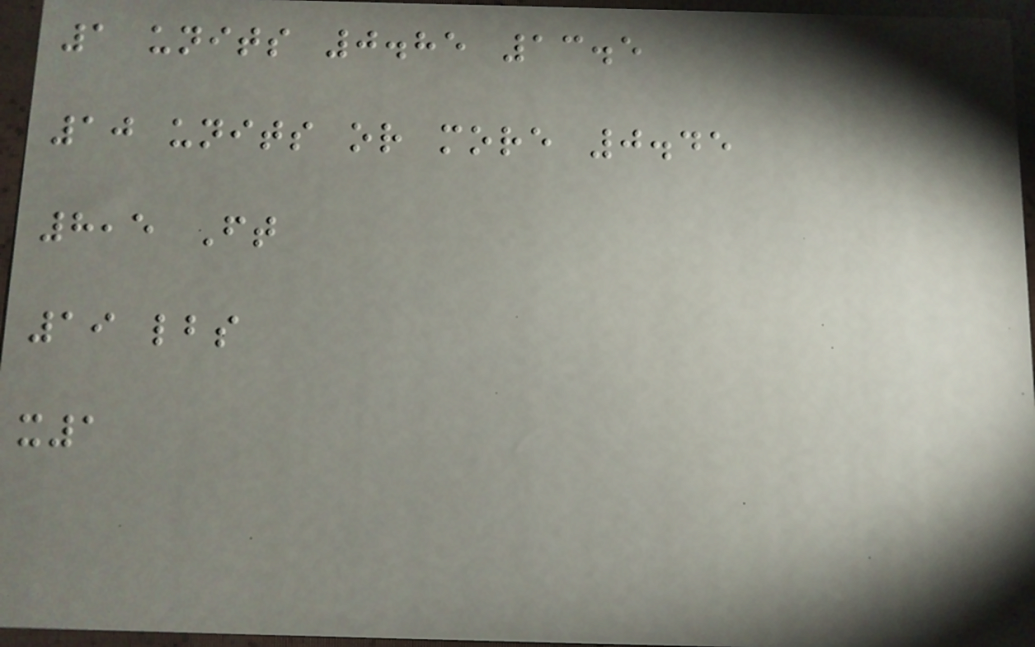1 units 0.85 13.5
10 units or more 0.45
8,5 Ft
19 lbs
x1
